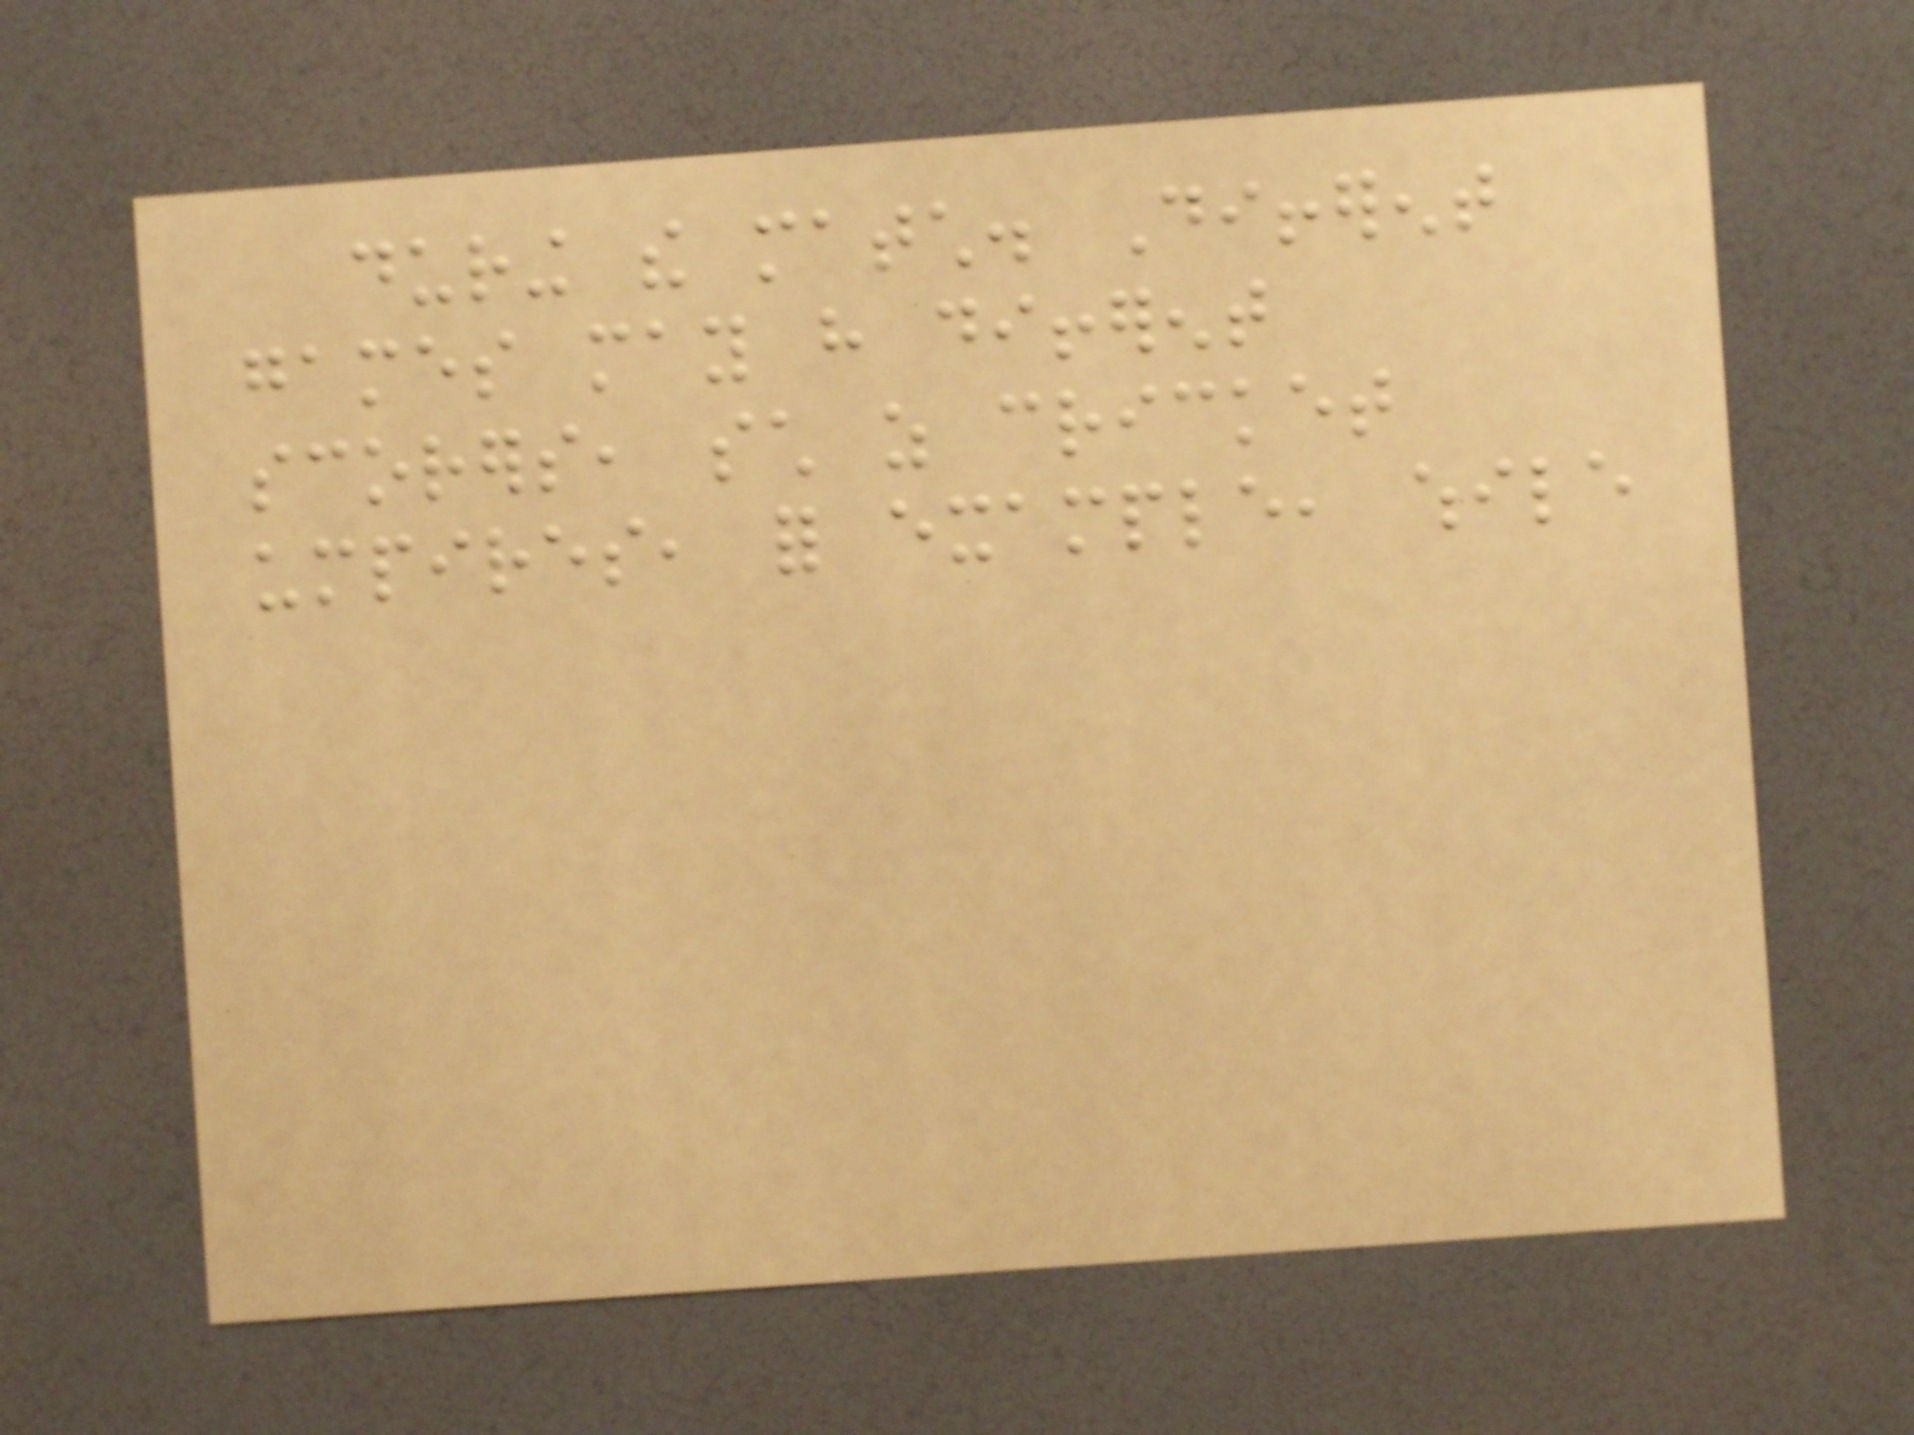during the match. Different
games may have different
scorers, such as cricket
umpires, for example, while
